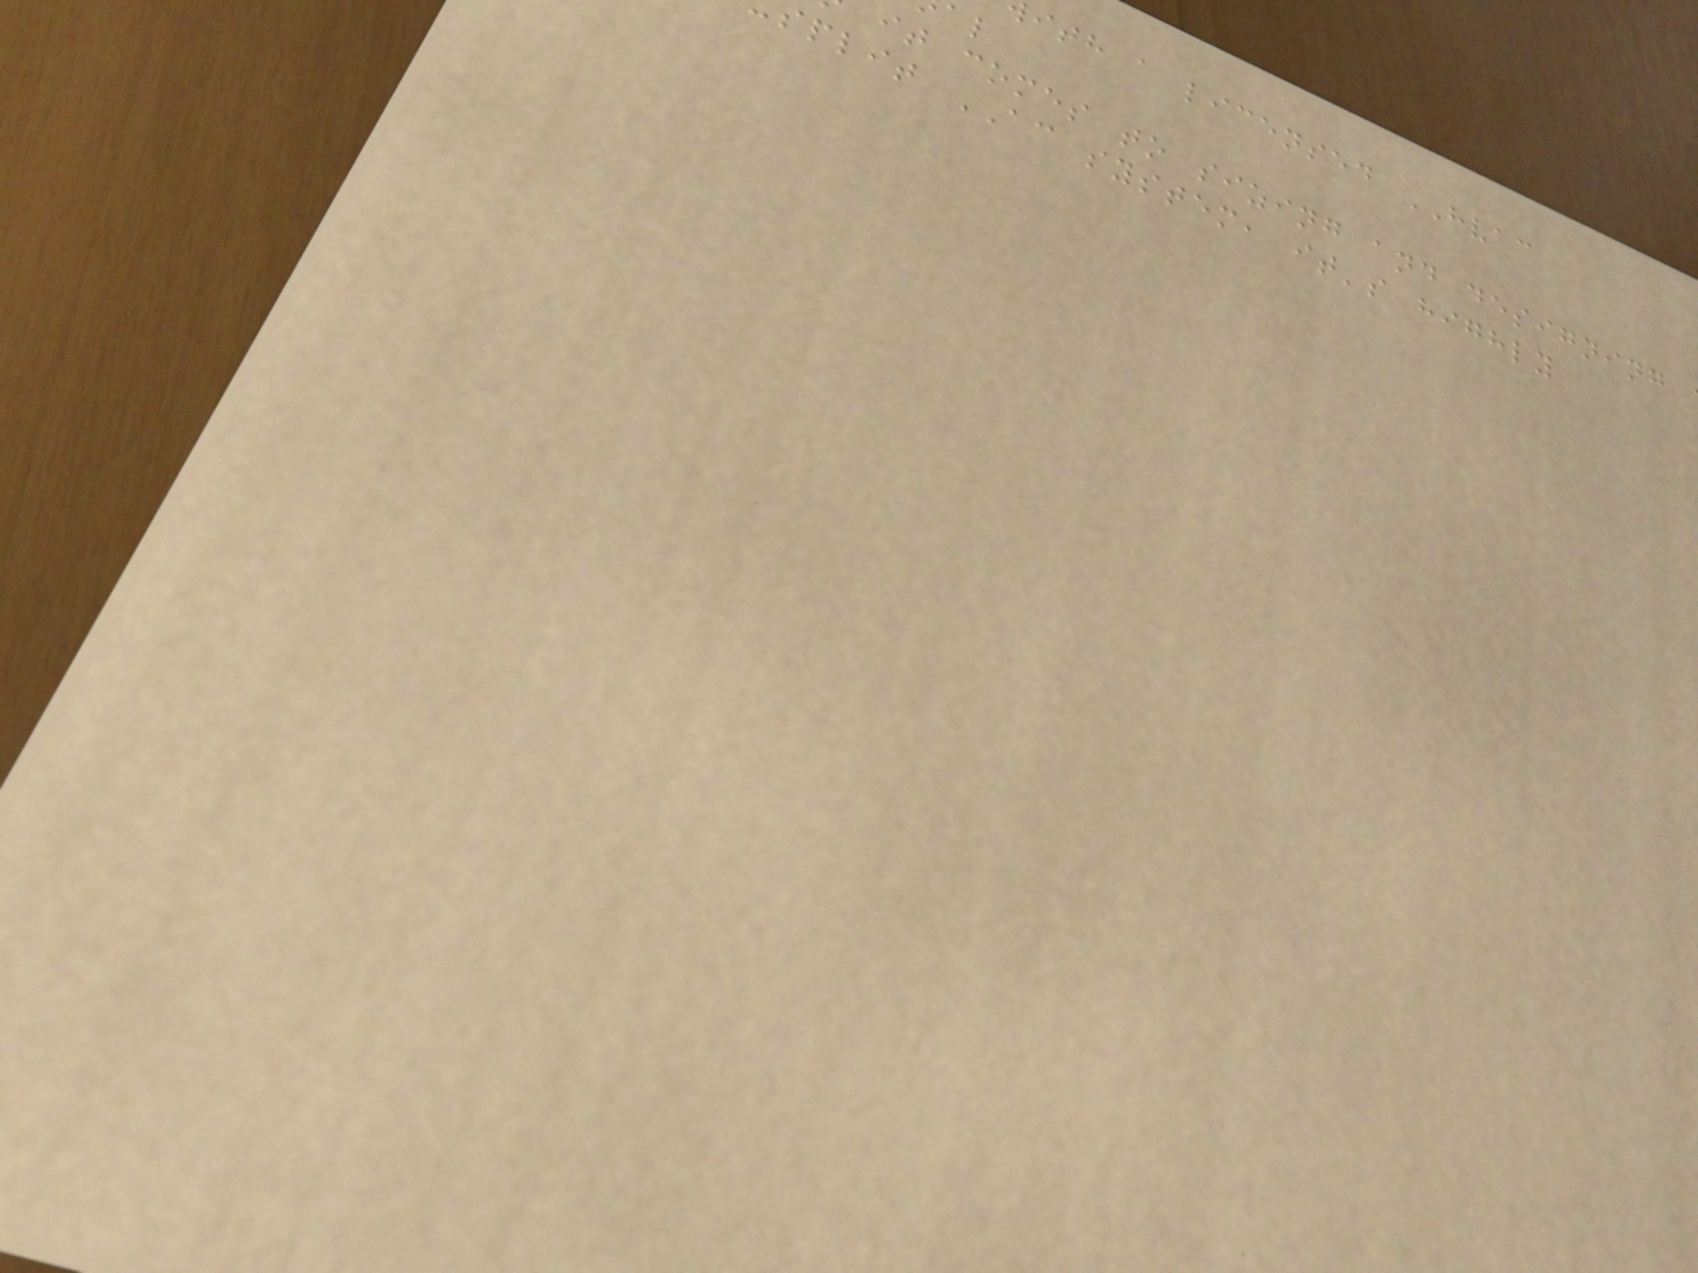ith a licensed HVAC
it comes to sizing and designing
split AC system, it's highly
